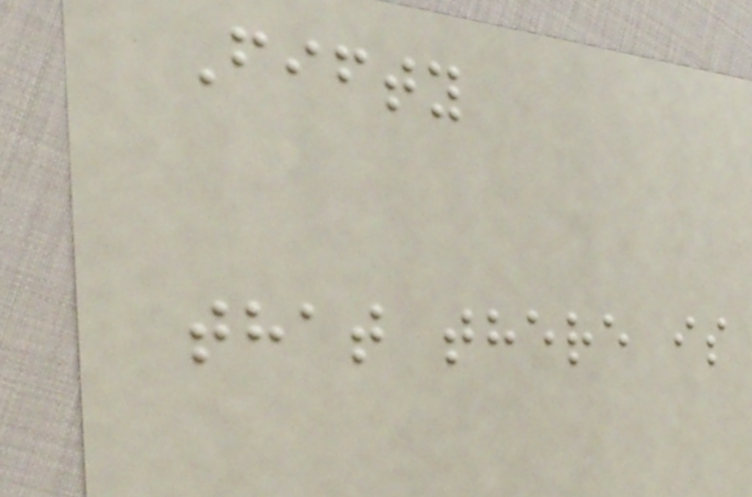Fifty
that there is
